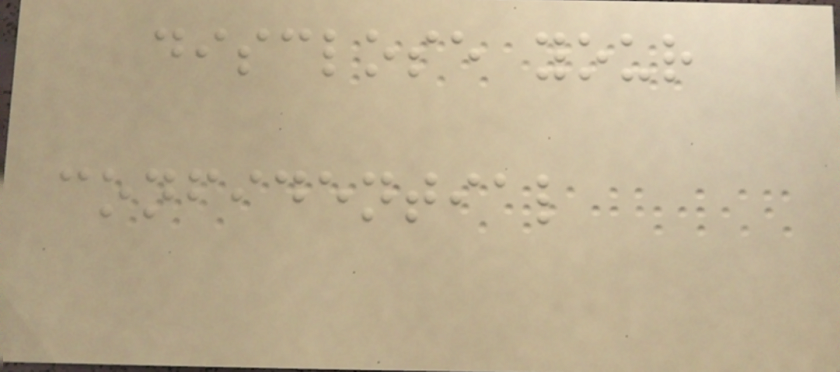disclose your
confidential
